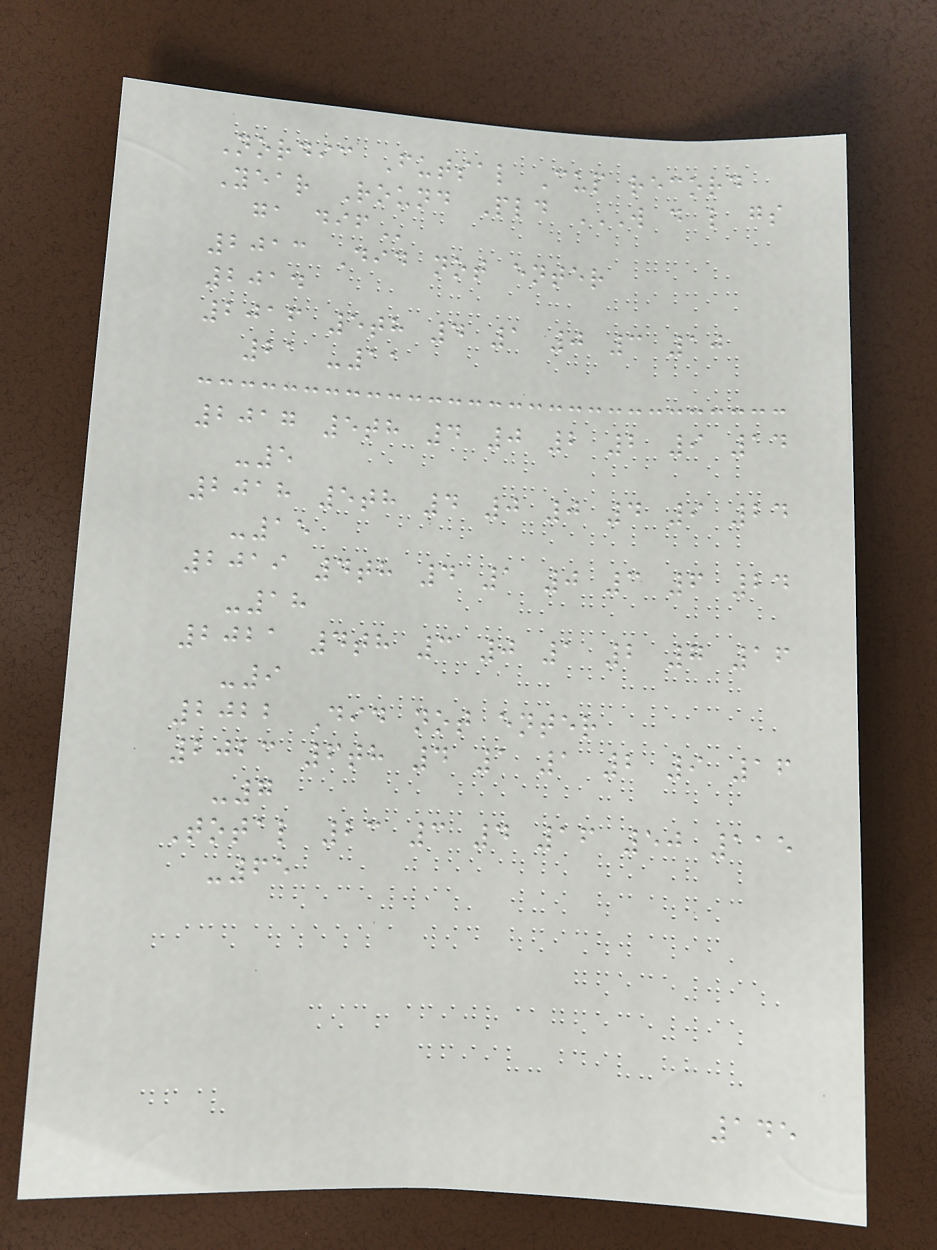Nordic Futsal Cup record
Year Round Pld W D L GS
GA DIF
2013 Did not enter
2014
2016 5th 4 1 0 3 10
21 -11
2017 5th 4 0 2 2 9 14
-5
2018 5th 4 0 0 4 9 24
-15
2019 4th 4 1 0 3 6 24
-18
2021 4th 3 0 1 2 7 16
-9
2022 Did not enter
2023 6th 4 1 1 2 9 16
-7
Total 23 3 4 16 50 115
-65
145
